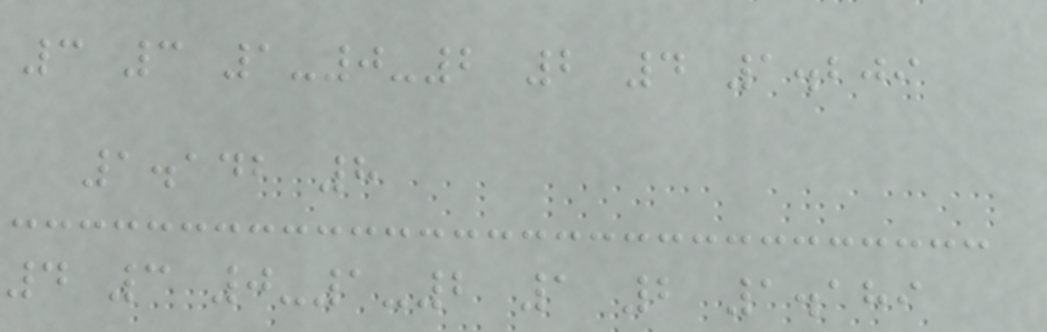3 3 1-0-2 2 4 1.209
1.142 8
4 3 0-1-2 1 2 1.189
